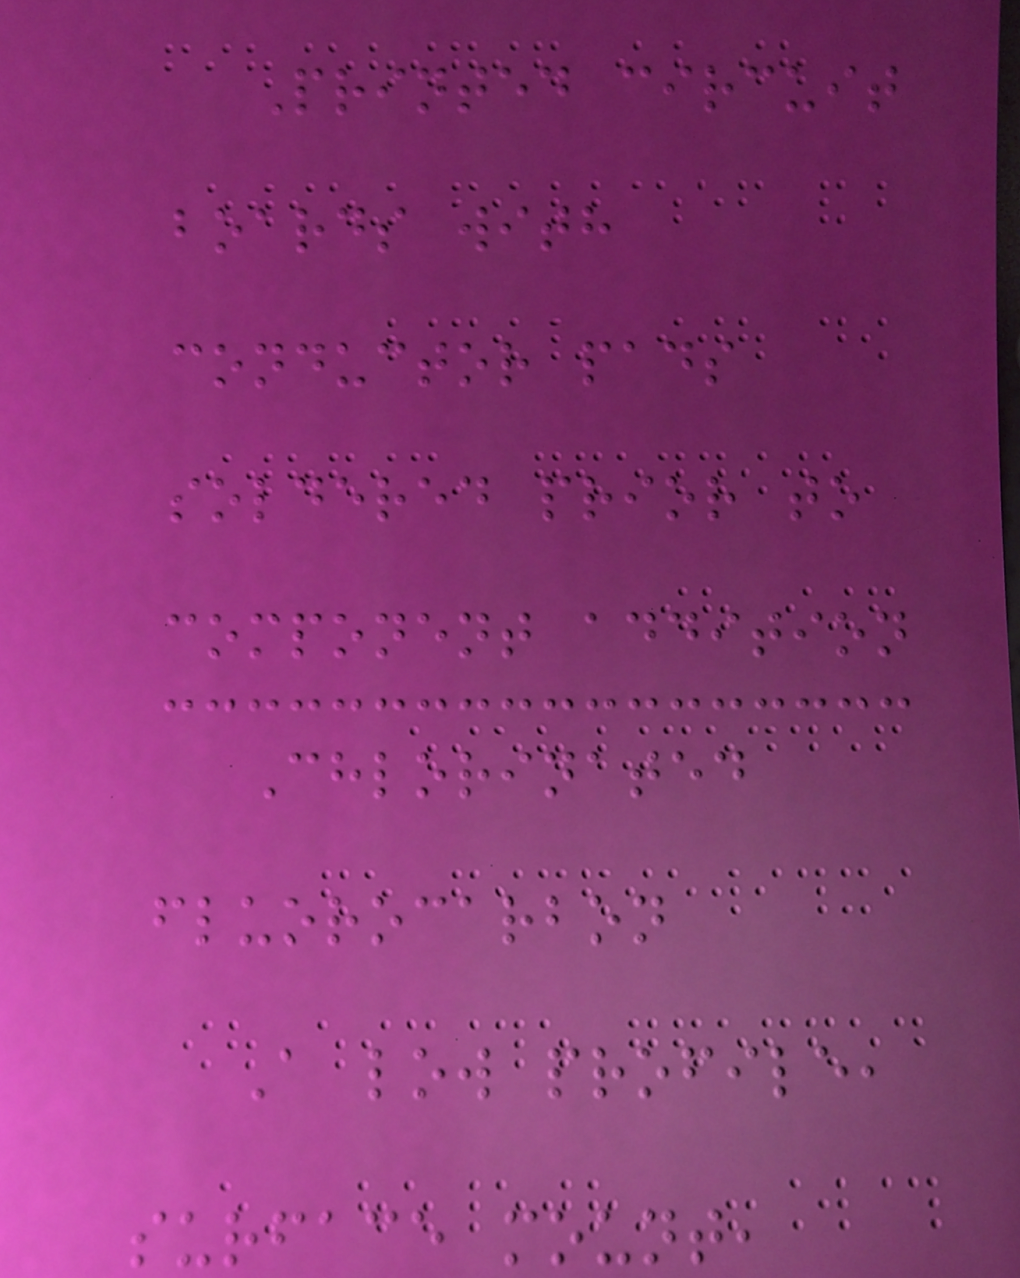Printed circuit
boards with
conductor pads
soldered prior to
component addition
Chlorinated
fluorocarbon
A low profile,
surface mount,
